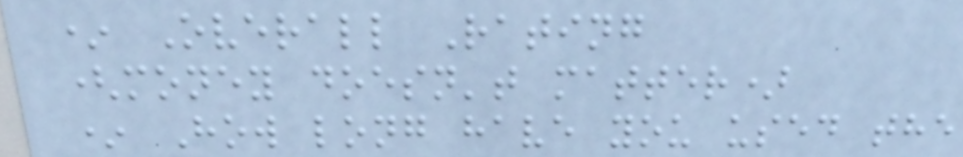* Overall Rating
(money doesn't matter)
* How long have you used the
